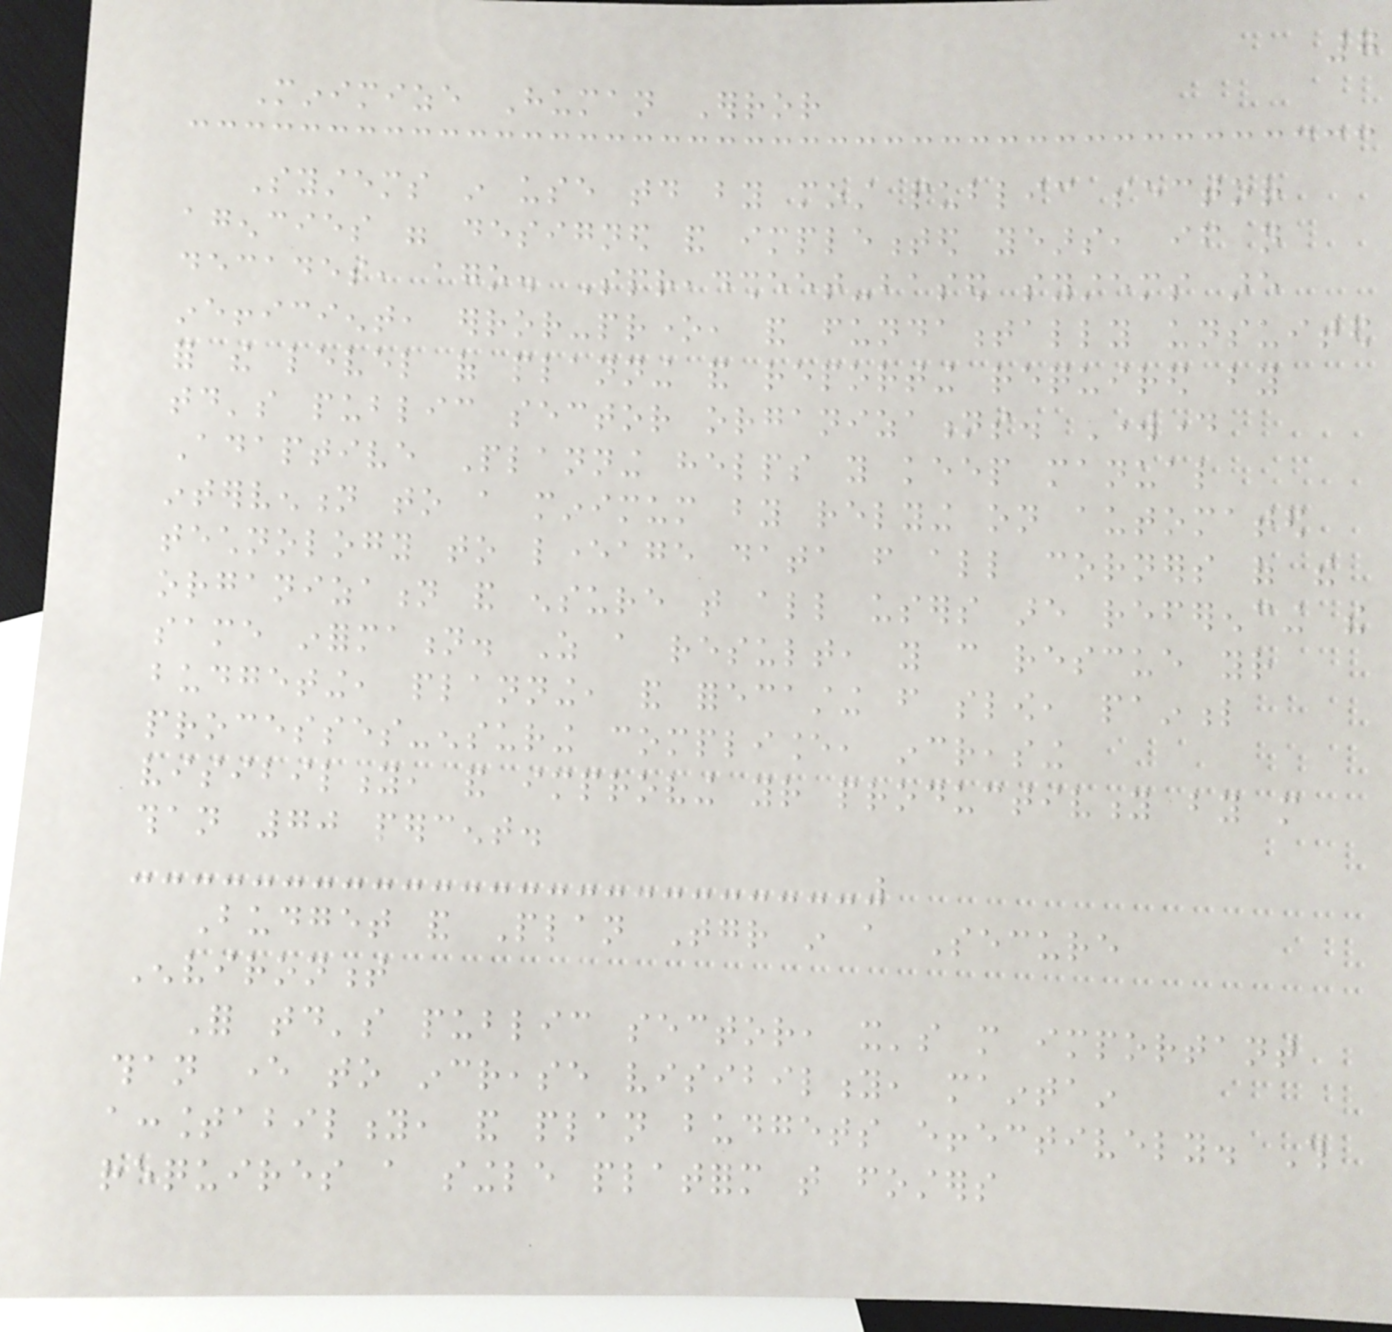7
Minimize Human Error
Systems in use today by most public sector
agencies were designed and implemented years, if not
decades, ago. Spreadsheet-based systems are
inefficient, error-prone, and fundamentally unsuited
for the level of planning and reporting required by
today's public sector organizations. Workday
Adaptive Planning helps you keep manual
intervention to a minimum by relying on automated
technology to leverage data from all corners of the
organization and ensure that all users are referencing the
same information. As a result, you can rescue your
budgeting, planning, and forecasting from slow, painful
processes-ensuring compliance, increasing
visibility, and improving your productivity by more
than 70 percent.
Budget and Plan Together in a Secure
Environment
For today's public sector, it's more important
than ever to increase visibility, maintain
accountability, and plan budgets effectively. This
requires a single platform that fosters
